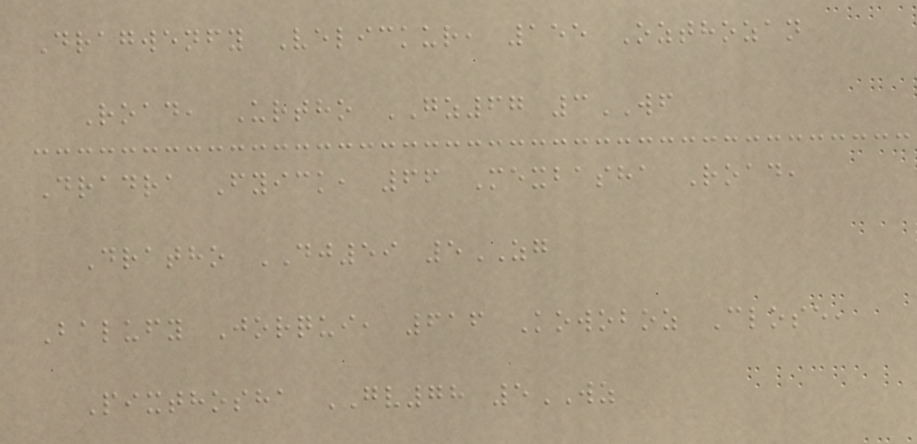Dragwenfy Velickur, 155 Ozthozan
Road, Urtho GZ67 3WF
Dradra Fyick, 66 Mexbasha Road,
Dratho DJ59 5ZG
Balufy Jorqui, 616 Kowoboz Close,
Pixthosha GV78 5WZ
